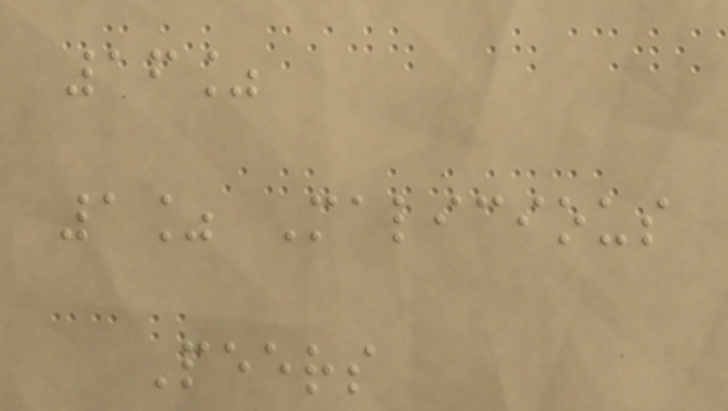16%
1% Malicious
Peers
